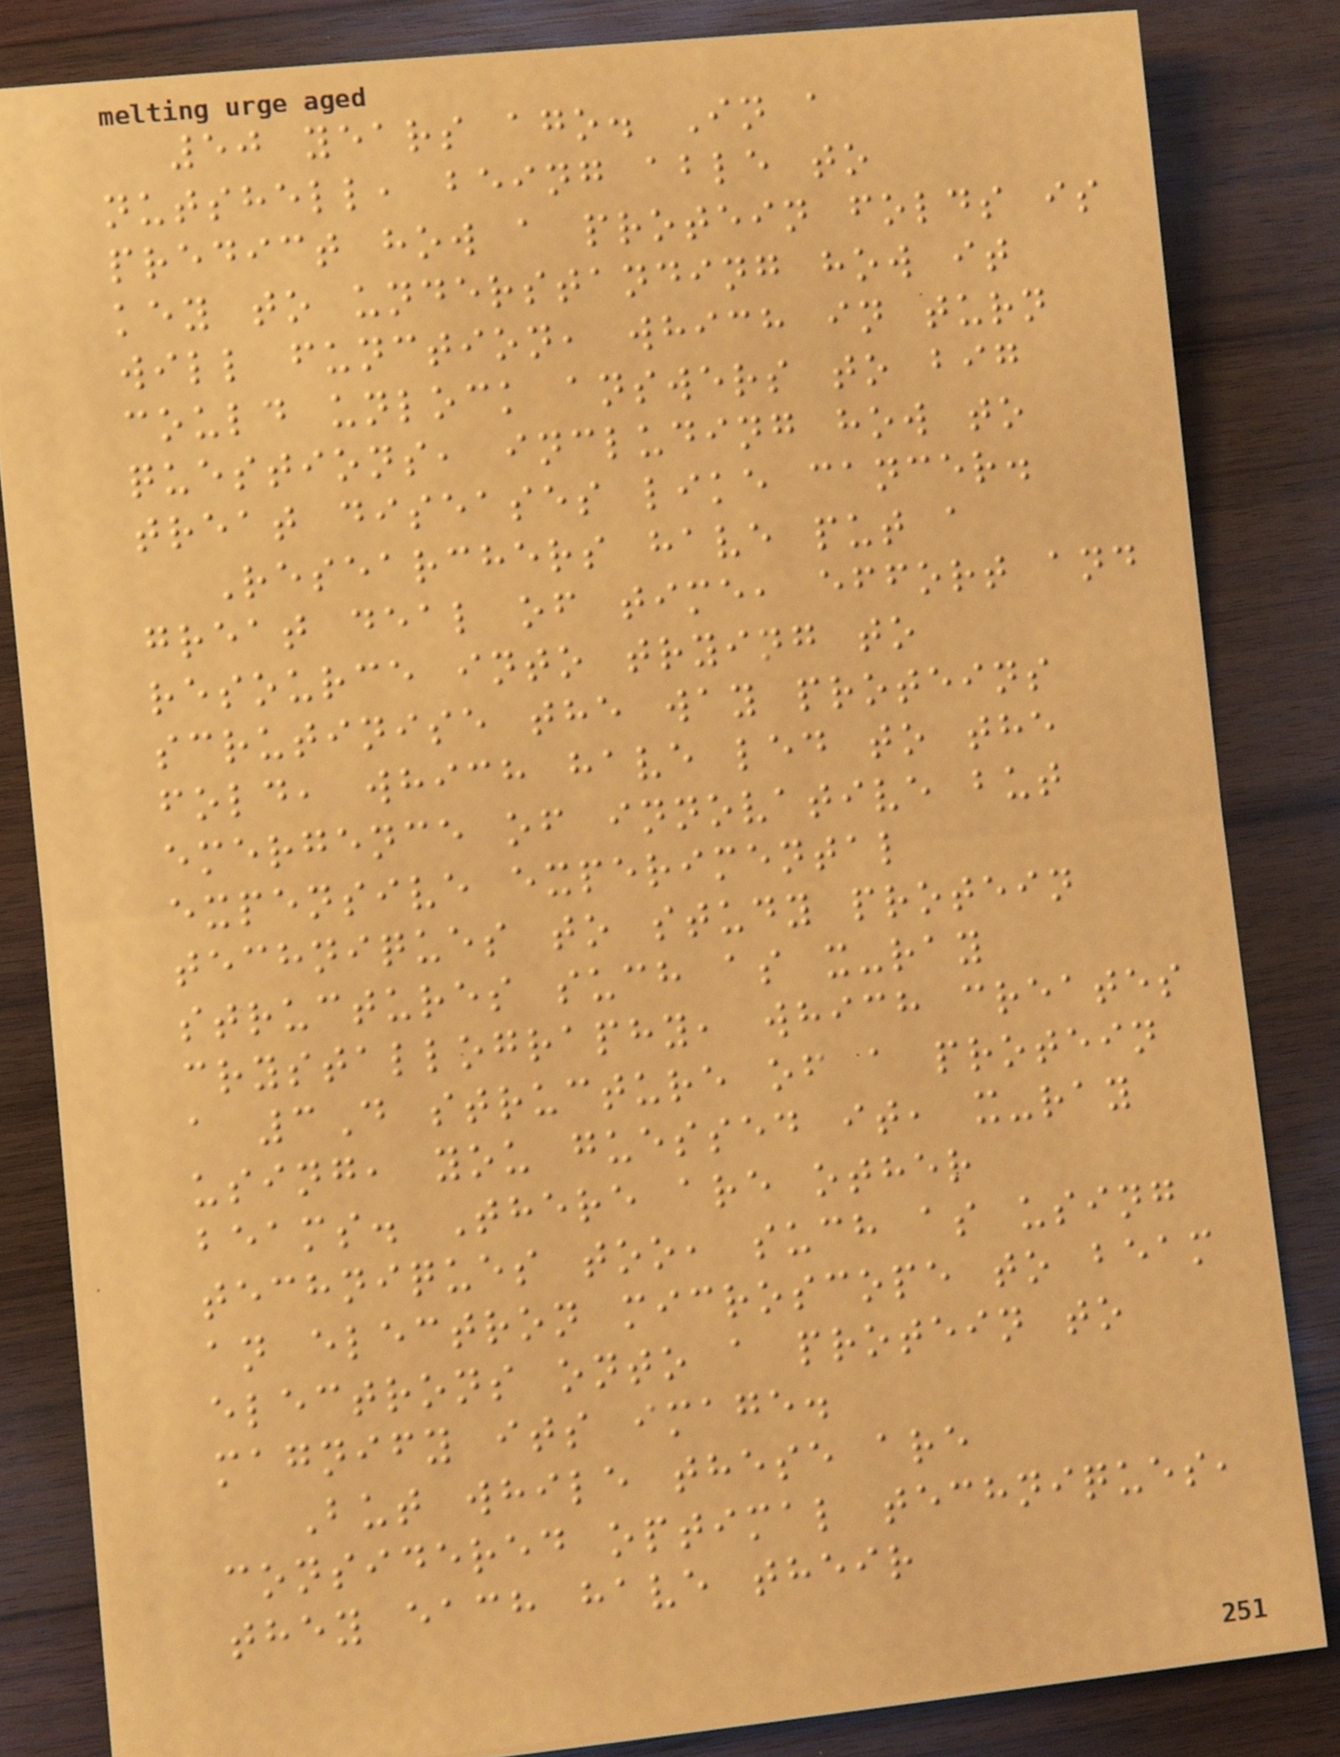50 years ago. In a
nutshell, being able to
predict how a protein folds is
key to understanding how it
will function, which in turn
could unlock answers to big
questions, including how to
treat diseases like cancer.
Researchers have put a
great deal of time, effort and
resource into trying to
scrutinise the way proteins
fold, which have led to the
emergence of innovative but
expensive experimental
techniques to study protein
structures such as x-ray
crystallography, which creates
a 3D structure of a protein
using, you guessed it, x-ray
beams. There are other
techniques too, such as using
an electron microscope to beam
electrons onto a protein to
magnify its image.
But while these are
considered optimal techniques,
they each have their
